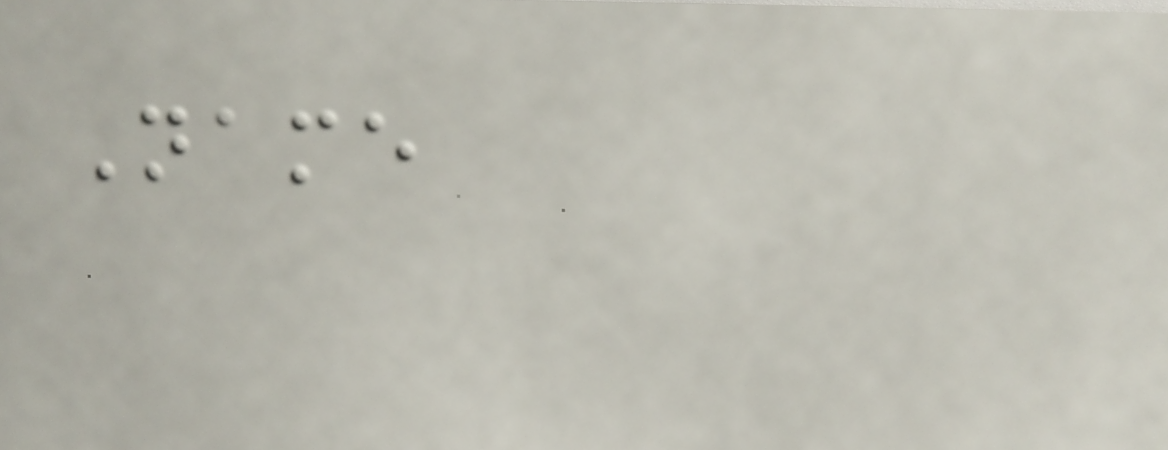Name
